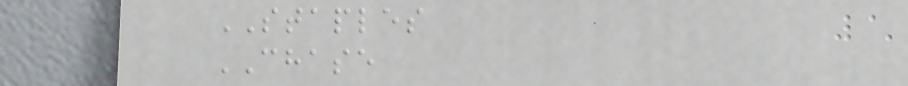STAPLES
CHASE
